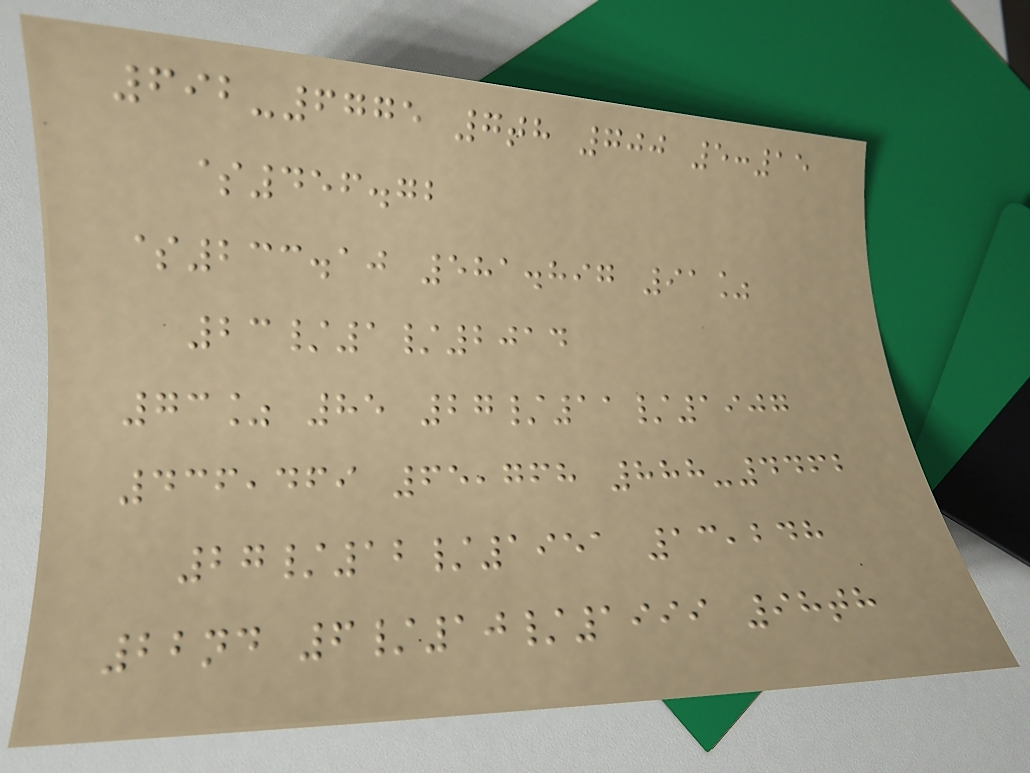692-6775 7th 700 5:15
$456.72
$233.10 581.897 91%
23/1/2014
73% 85 27/11/1907
436,469 65,768 888-4462
27/12/1951 13,248
22nd 6/10/1999 98th
